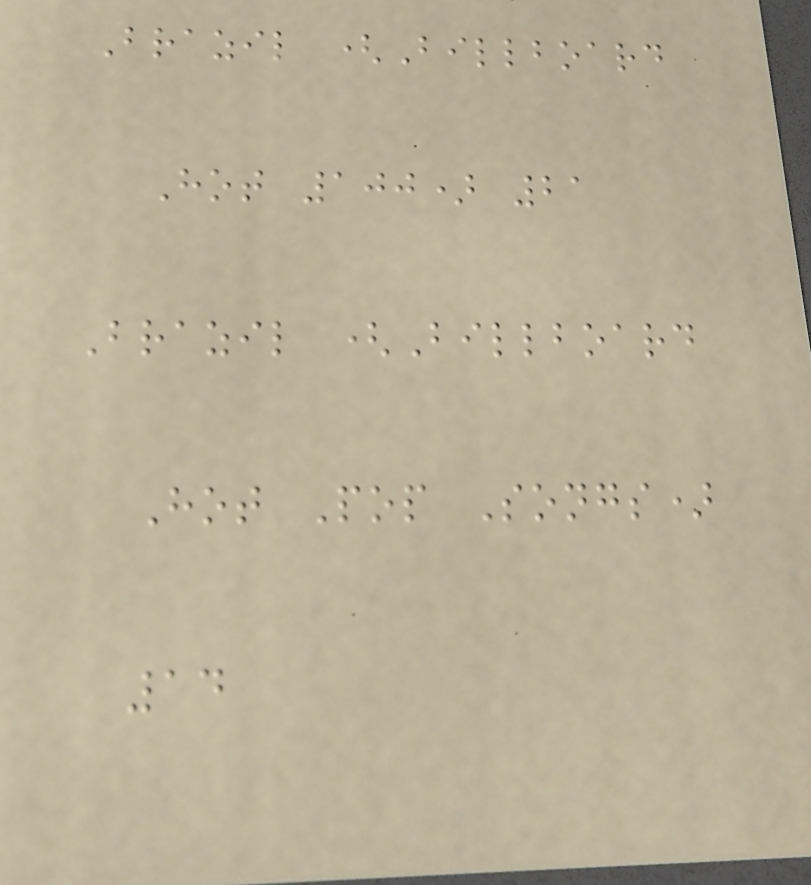Brazil (Billboard
Hot 100) 21
Brazil (Billboard
Hot Pop Songs)
14
